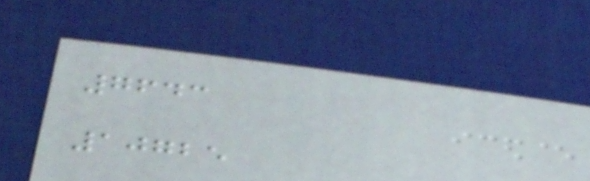7643
10725
